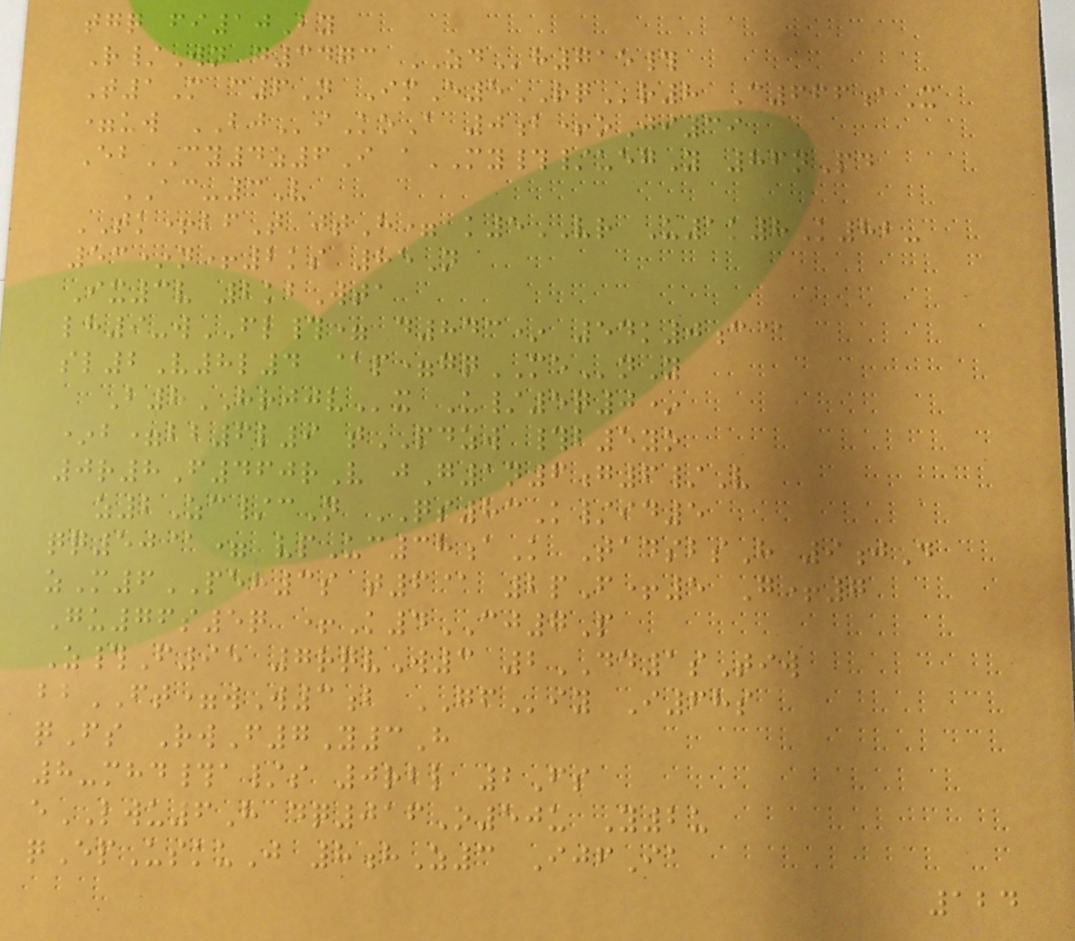tgq fi10By
R/Wn g3473 ZDh715#
T1M c6N ImE5RQr8 C666aX
=uw BJiKoA 0b+oJi39
EbCY4z6I aMY#/uegY 86nPd
AC-3V
TK+bfT jtH= k5VR U1k8K82-
53*n+2ks 85N
Ix3v 2kbWta
lh9-wFL#= d843* 54k0c@
sl2V8l4 @p=gqMEnY
B8HRJJVx U/5q0*
*b=bb6l9 tPDZW #b5yo
0r8F460rV jG1n6g6/V
z2Zc/cN QS83K/id5
qq50@= vpUc38aK TadsbsH 9jD
zM6PEH3s t6@ 2pF+5 G+7
Gu76s5q +K4CJ7P
Z#F95 7rqvW3 2DD1sTiw
bbFT=wW3b GFiy I68s
qFs RwF7Y3H
8-mhd#a/s 0rbl 2Fs
eLWU6H dq016O50u Y2u
qEpUskuJ 8hZ3 IjfIa
124
